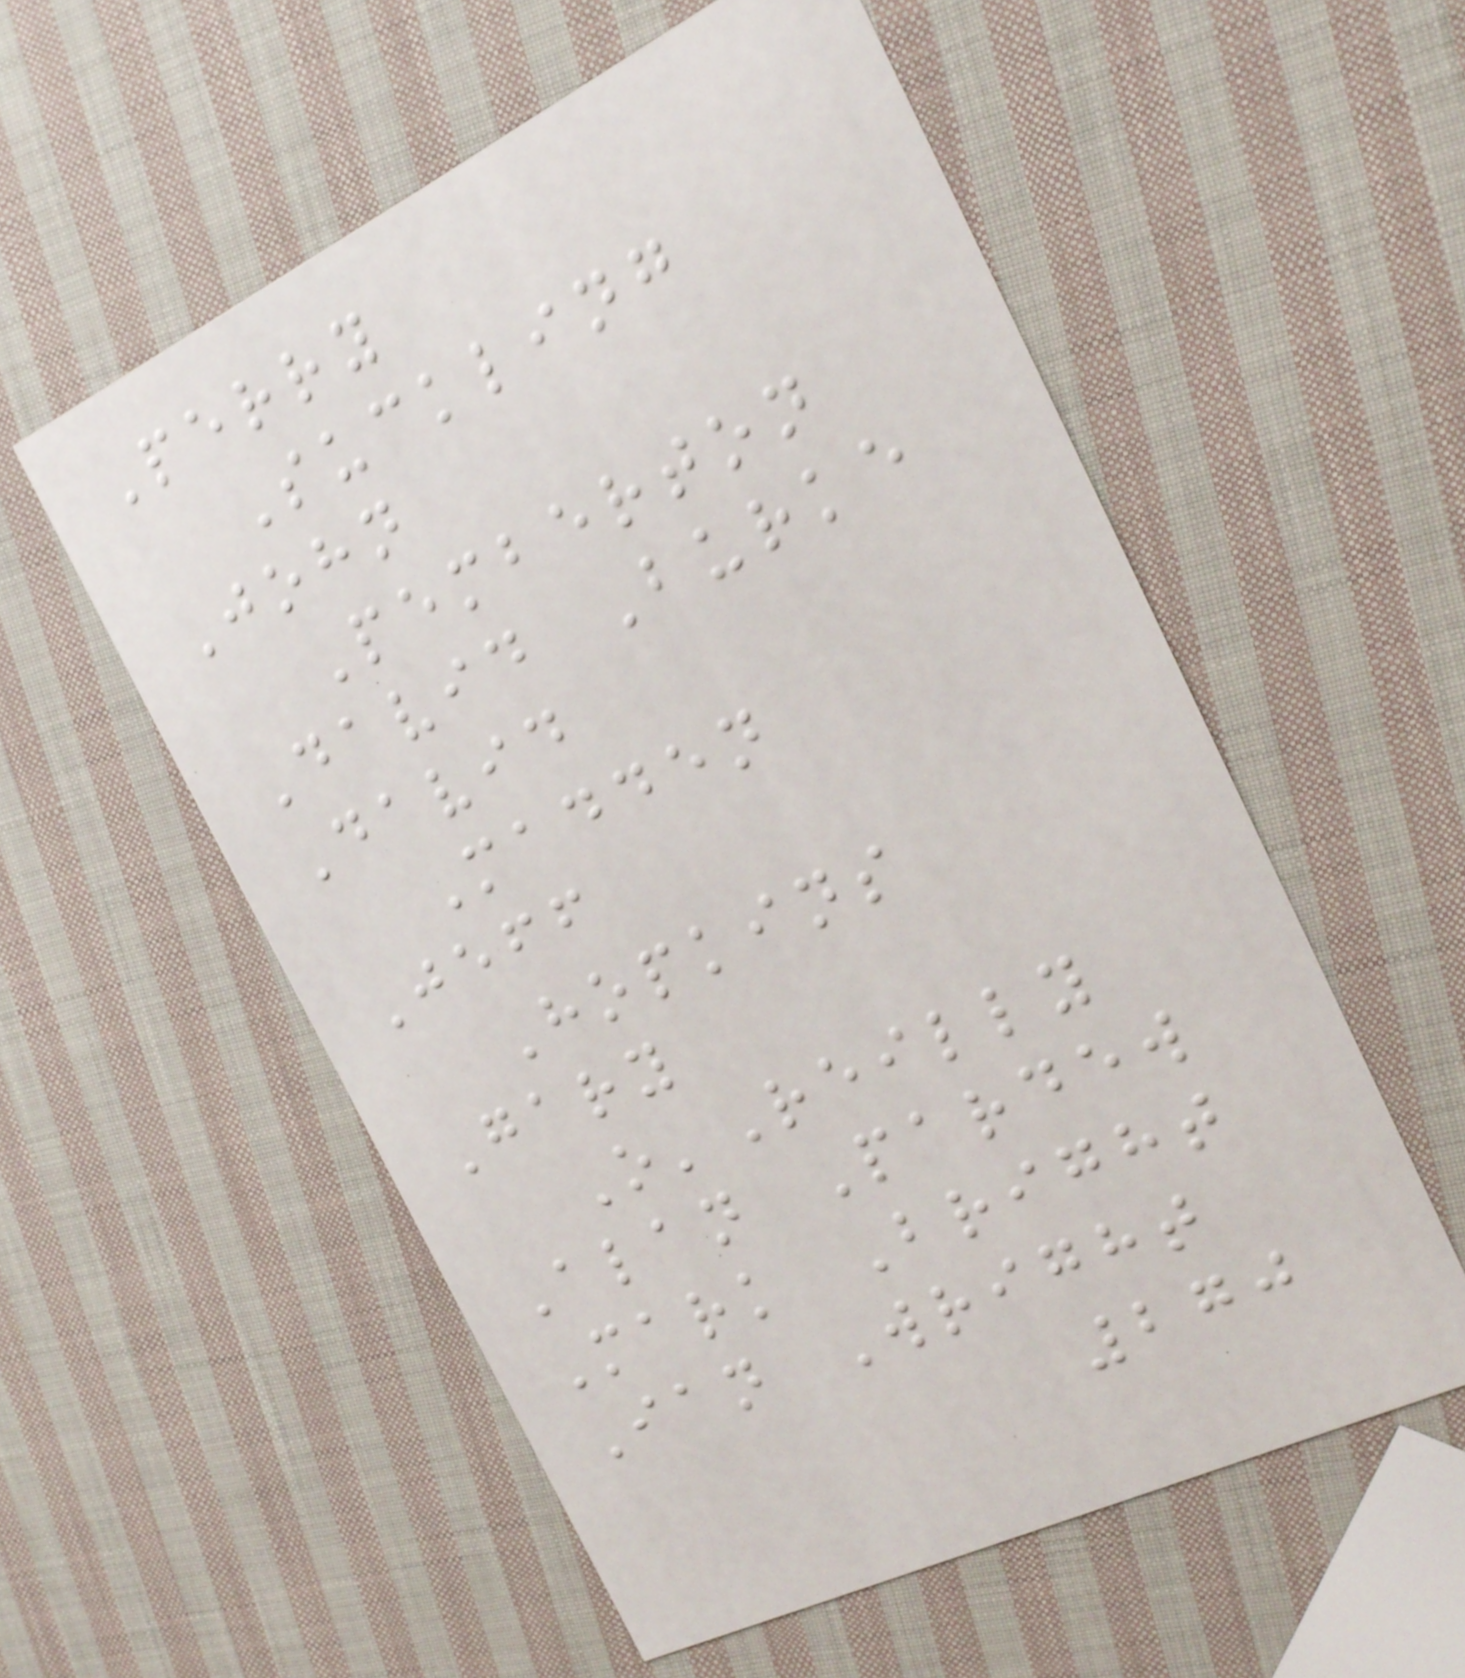Perry
Suckling
John
Pemberton
David Burke
David
Madden
Jeff
Hopkins
Gary
O'Reilly
Alan Pardew
Mark Bright
Ian Wright
270
